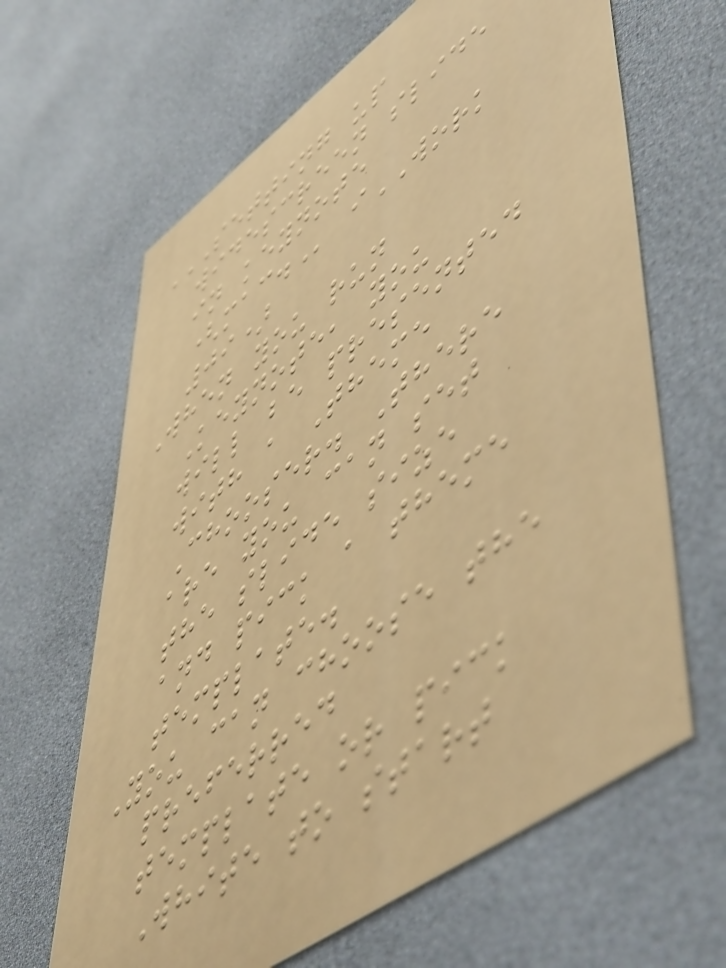SETTING UP
WIDESCREEN SLIDE
IN KEYNOTE
(MAC. iWORK
09)
When you run
Keynote, you
will be presented
with a Theme
Chooser. There
are you can set
the slide size
and pick a theme
template.
You can choose the
preferred
template or pick
White to start
